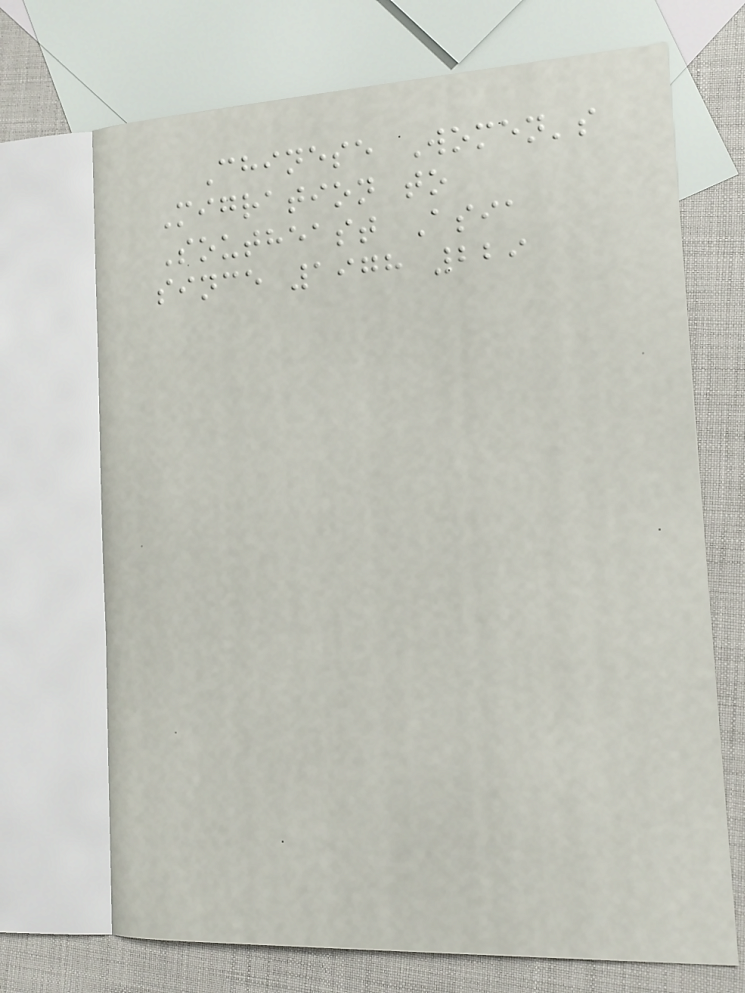Chinese Women's
Migration to
Southeast Asia
since 1978 229
